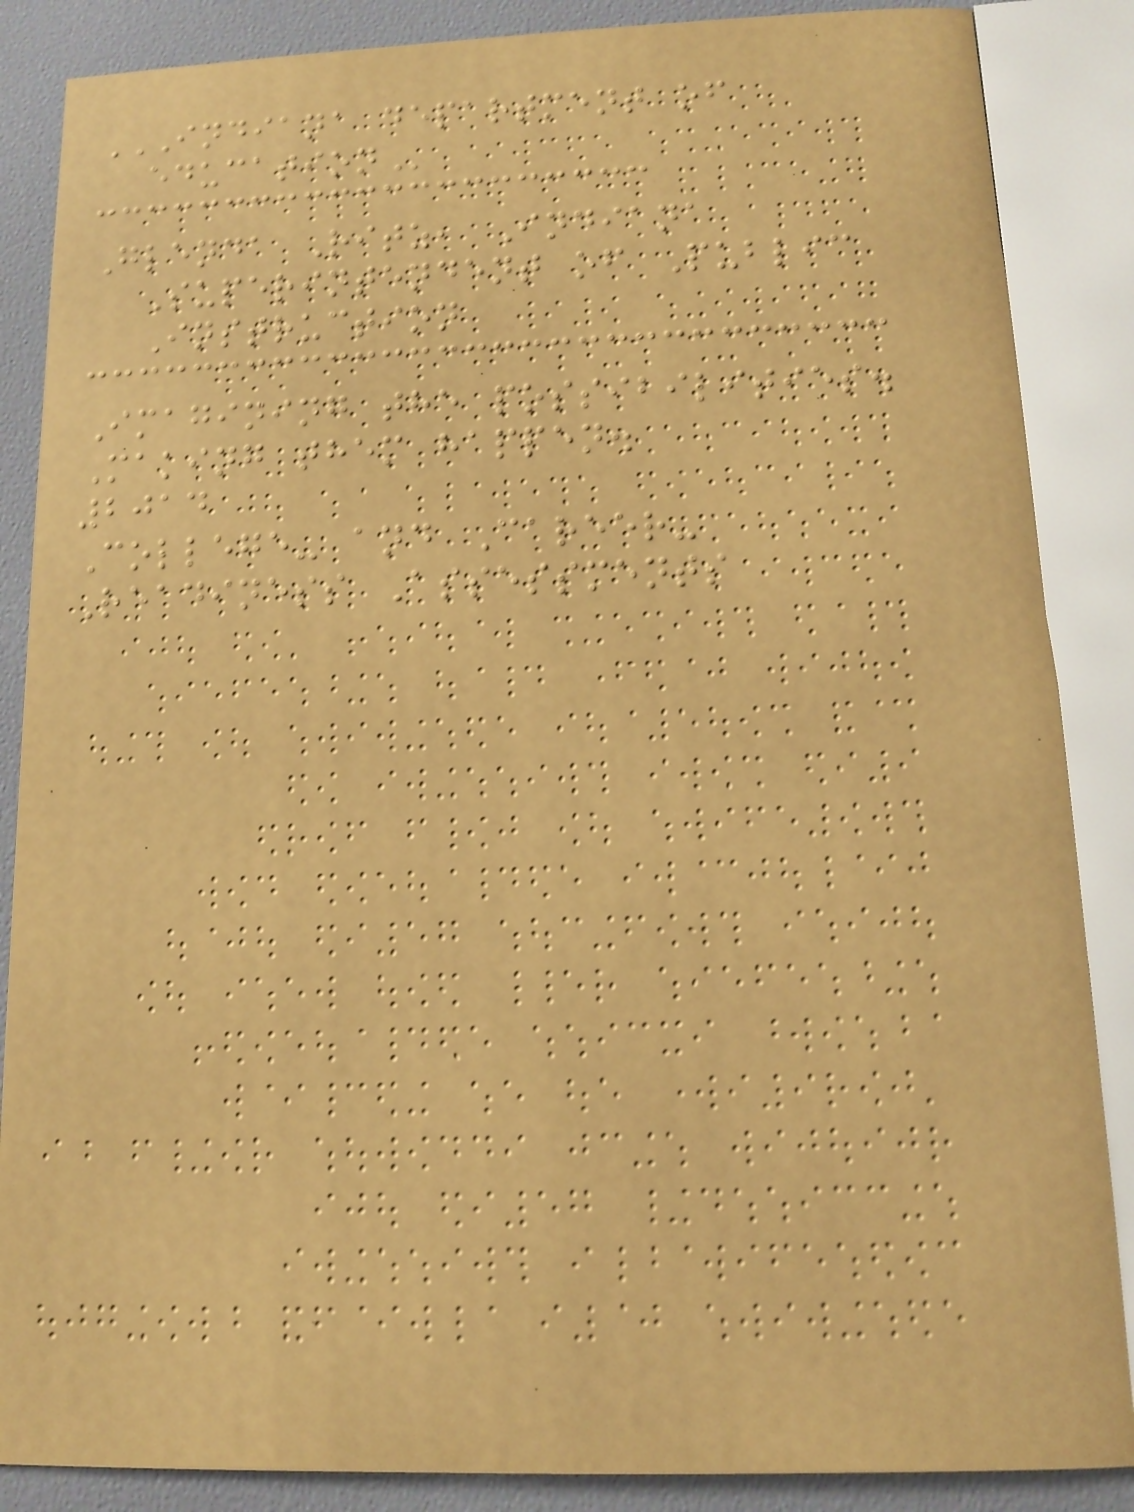INDIANA DEPARTMENT OF
EDUCATION
Glenda Ritz, Indiana
Superintendent of Public
Instruction
Imagining the possibilities.
Making them happen.
2014
College- and Career-
Readiness Assessments
